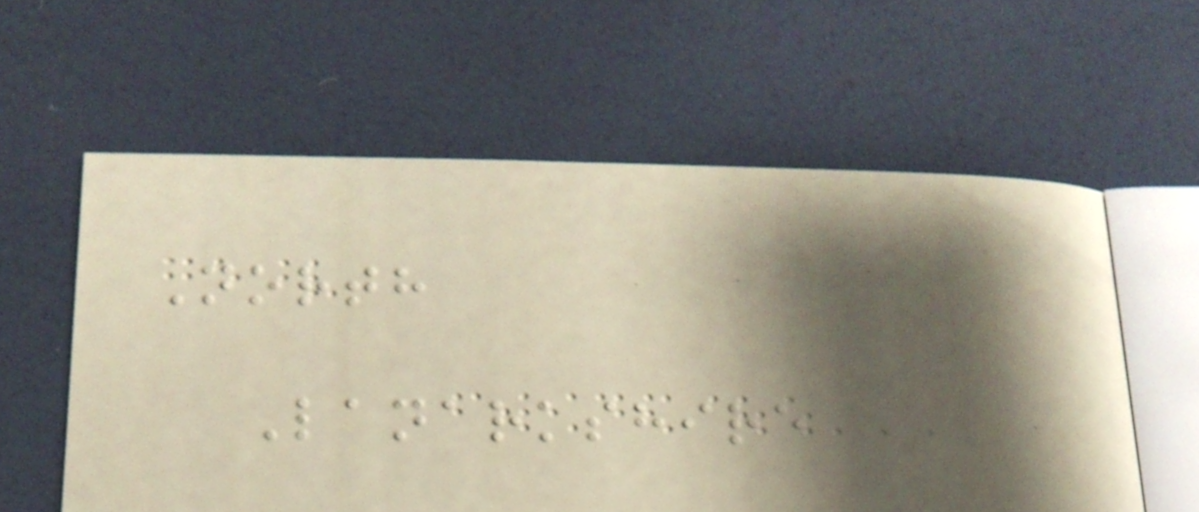North
Lanarkshire
